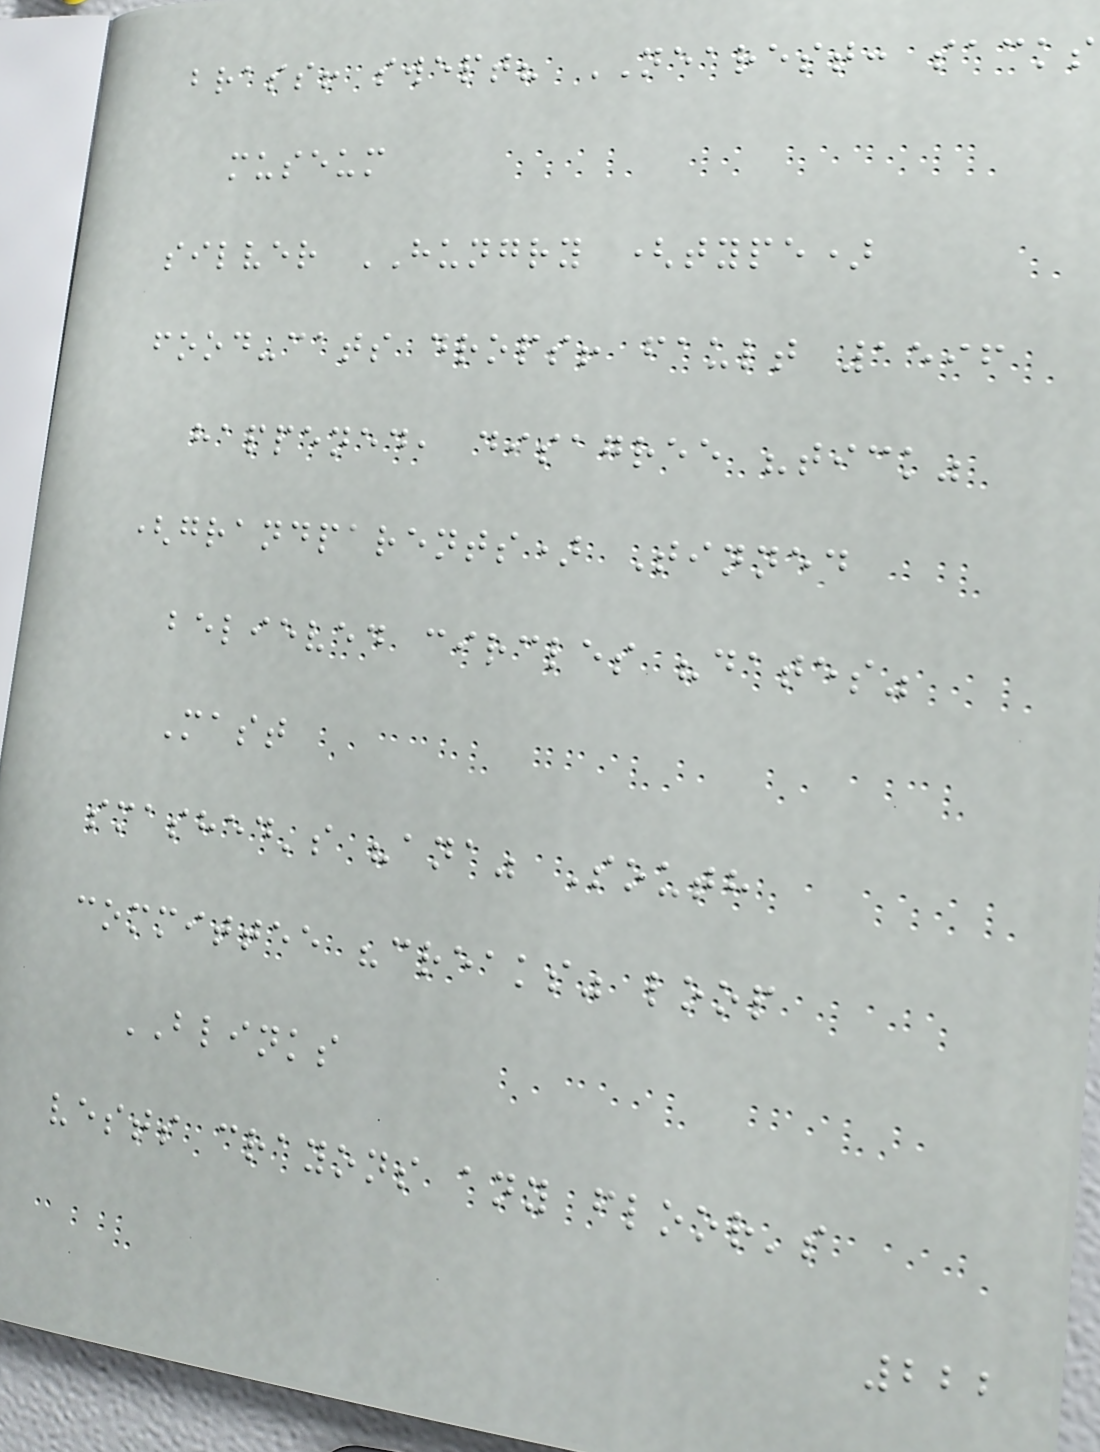brass! swept? NEAREST: sacks
museum
silver HUNGRY (type)
food-cats drops! fault 1596
happened, disagree "tick"
(grandparents) Tinned
believed circles "dates"
Mast
smashed's "ana" South
committee "creaks" loop
BLINKS
vests crayons any floor's
222
